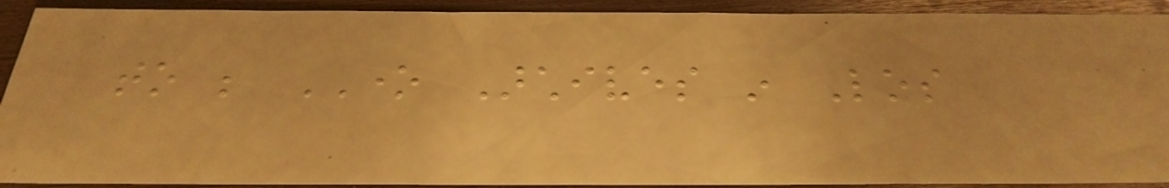to be ONE Archives in Los
